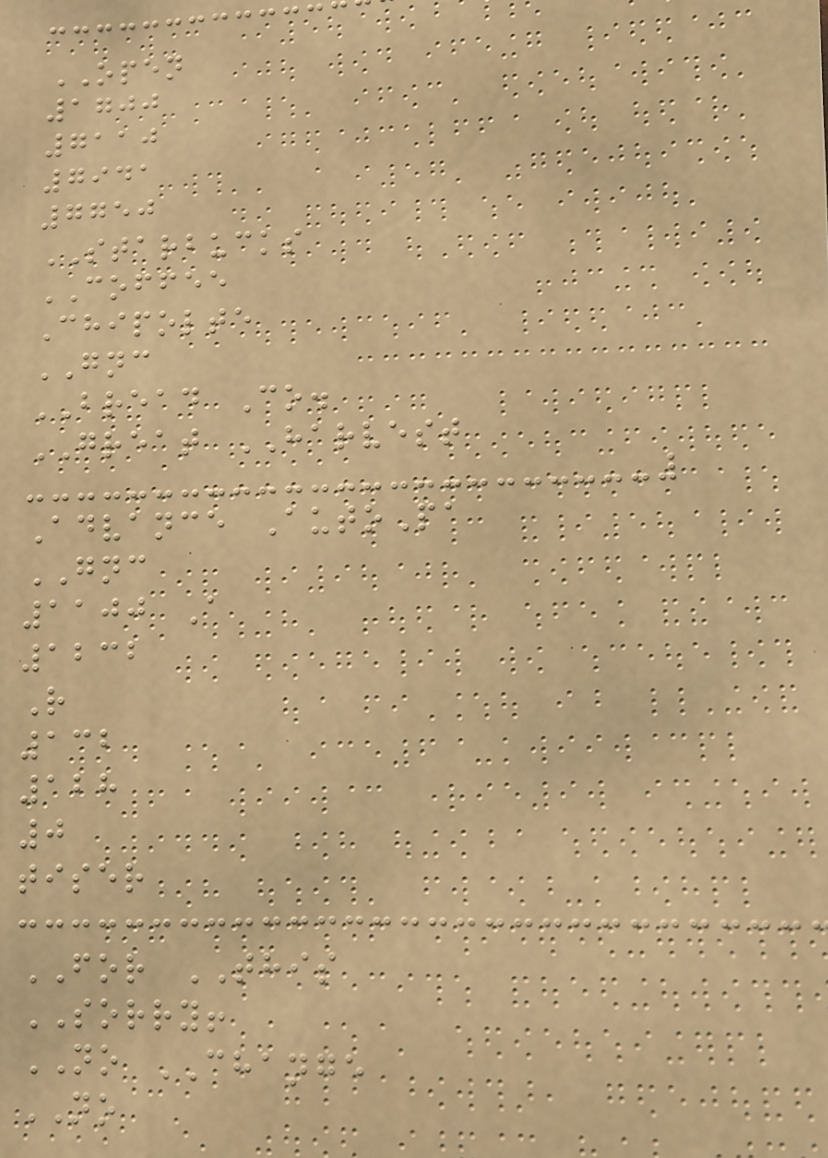OPEN
1700
7110
7941
7750
STARBUCKS
COFFEE
Chipolte
GNC
BREAD Co.
GREAT HARVEST
Advance AutoPa
GNC
1100 A
1232
R
132
128
0
tiser
FOR THIS
SORRY!
NO CHANGE
NO
